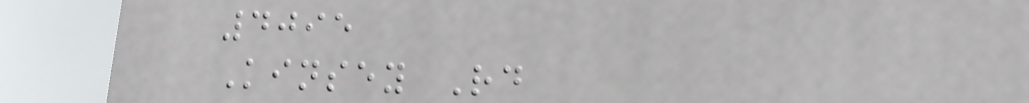4095
Kinsey Rd
